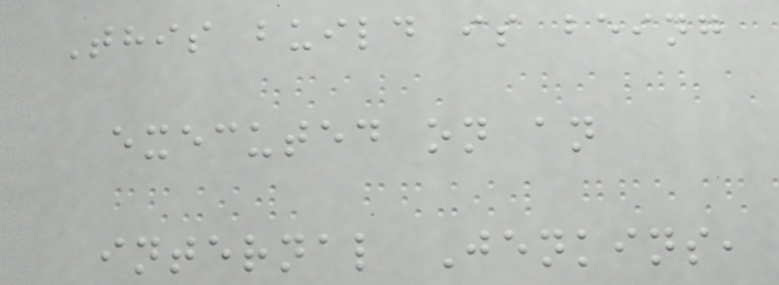This build is being
executed on an
internal Jenkins,
